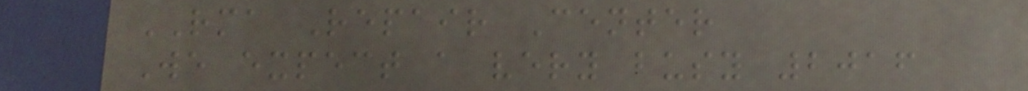RMA Repair Center
We expect a very busy 2016
